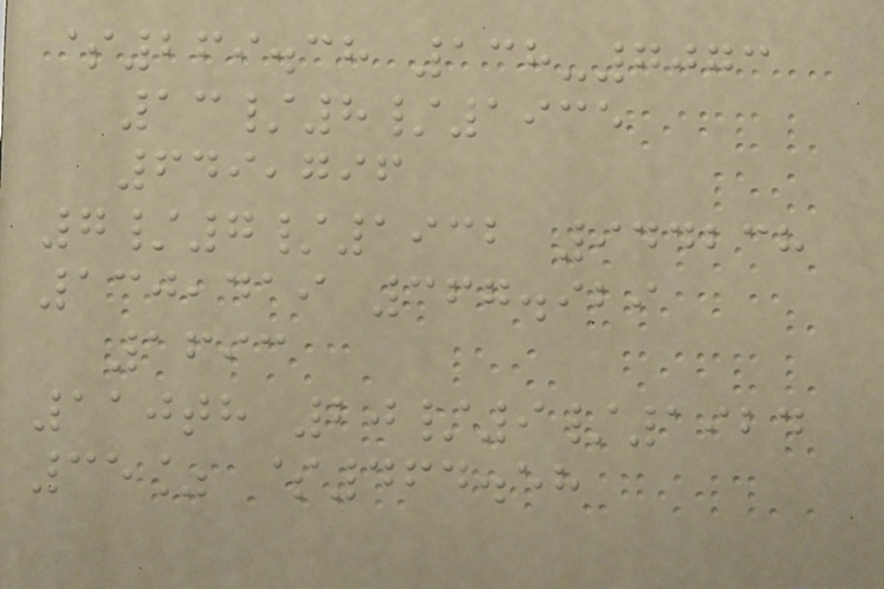$269.38 138-7073
13/8/1935
649,796
7/7/1932 944238
130,419 367.929
1693
110th 20/9/1924
35% $464.58
